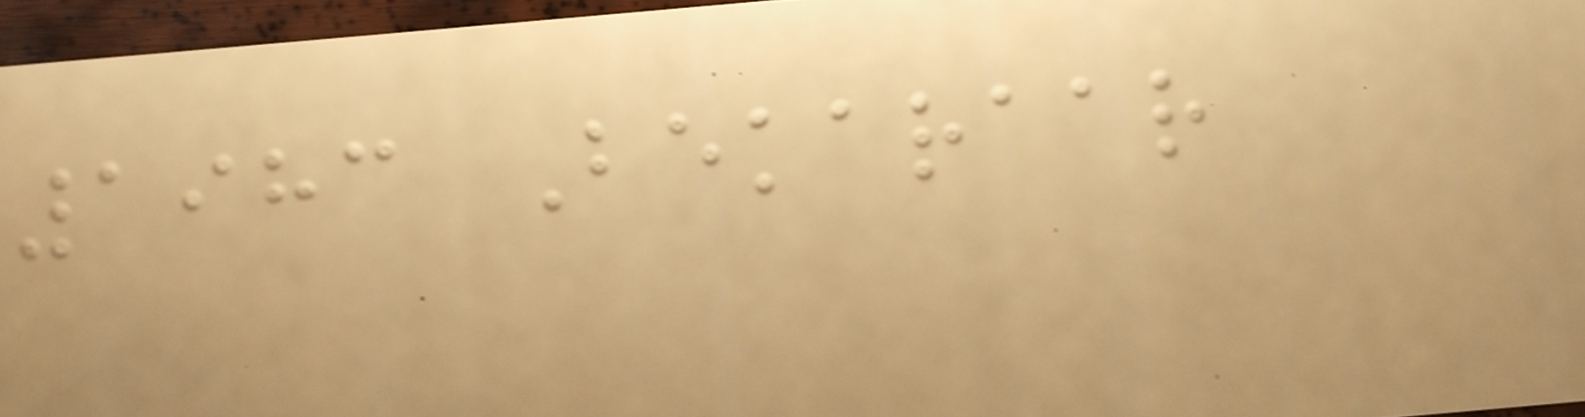1983 Bekaraar
